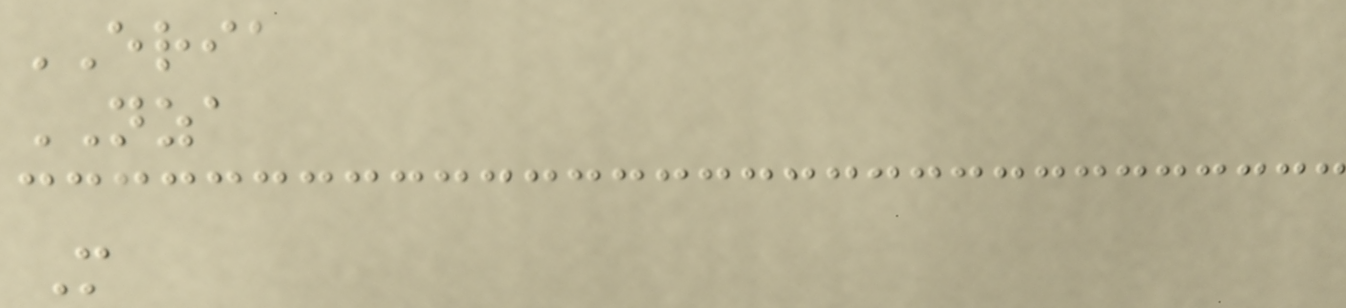ERIA
NZA
M
